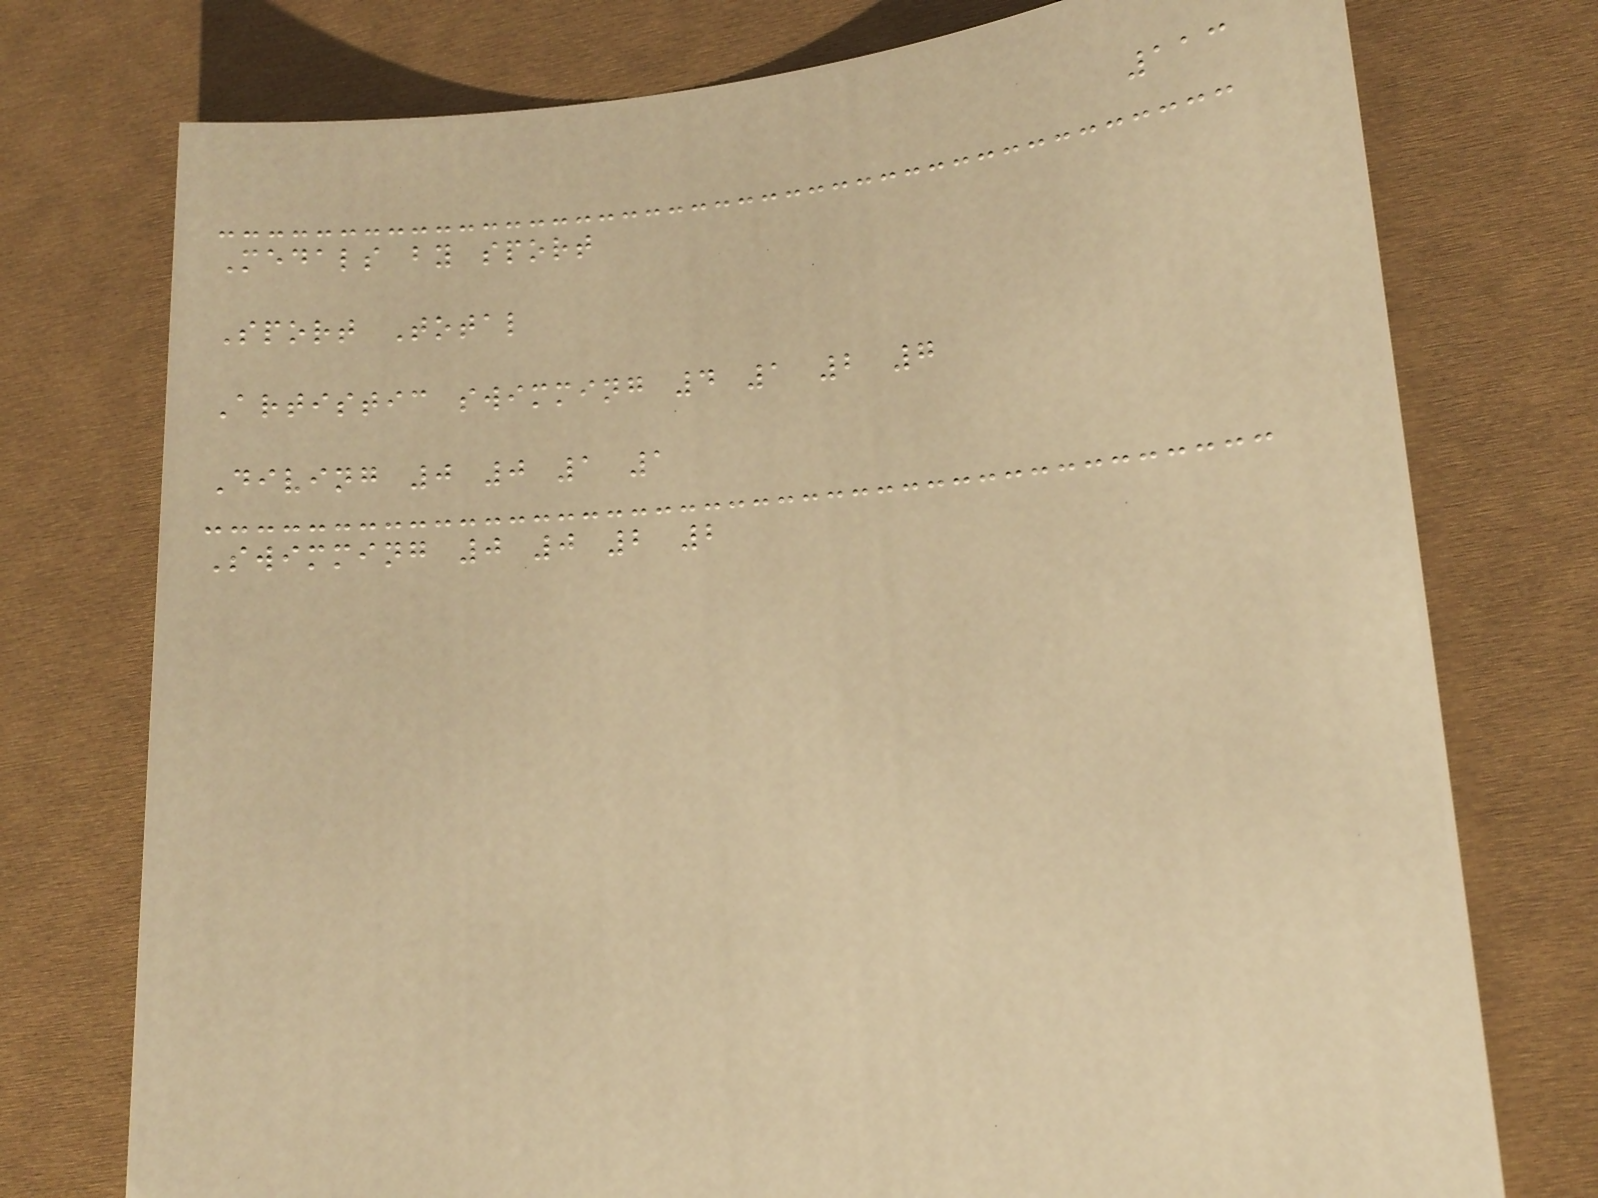113
Medals by sport
Sport Total
Artistic swimming 4 1 2 7
Diving 0 0 1 1
Swimming 0 0 2 2
